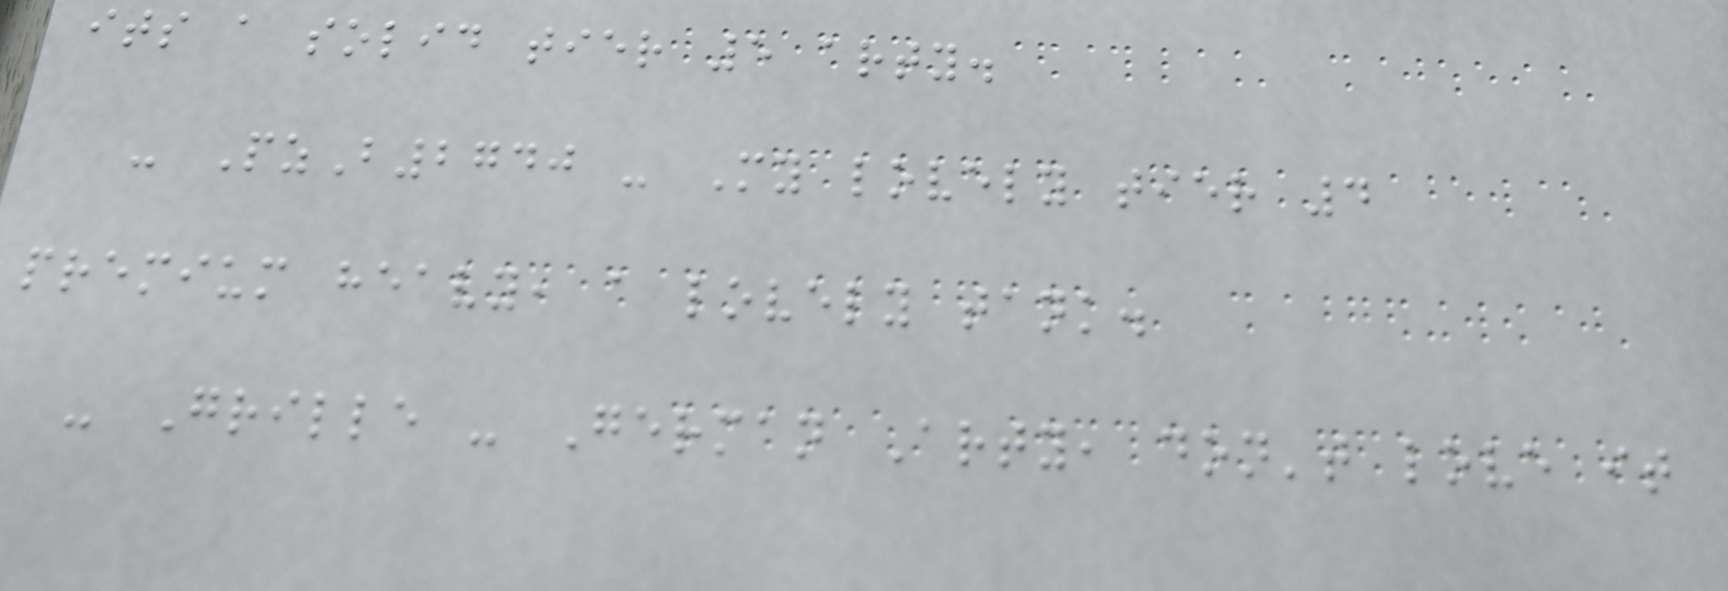its a solid tier 5 arty.
- PzB2740 - My lovely tier 4
premium heavy, a lovely tank.
- Grille - German Arty, don't love it
